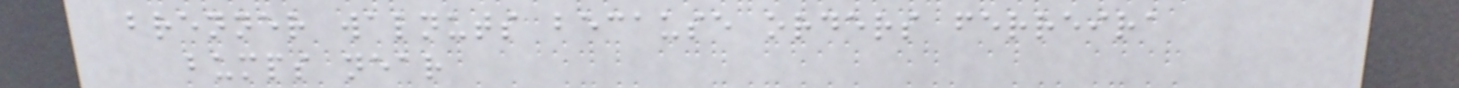brenner walnuts because orders ferreira
bumps near
